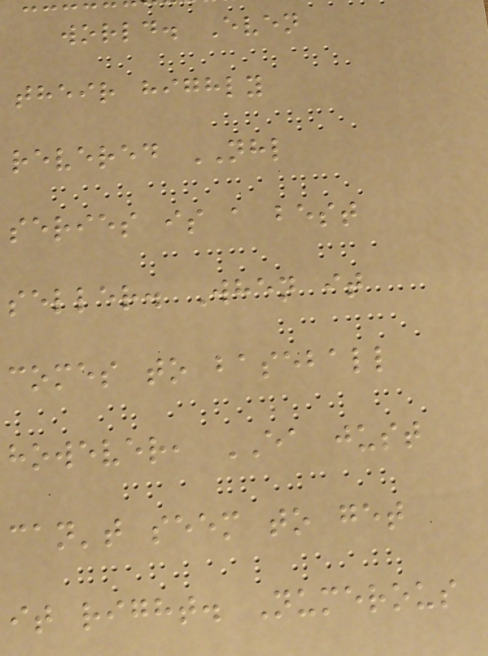world. Even
their highly
revered NHL
series is a best
seller. When it
comes to baseball
however, EA just
can't seem to get
it right. Numerous
